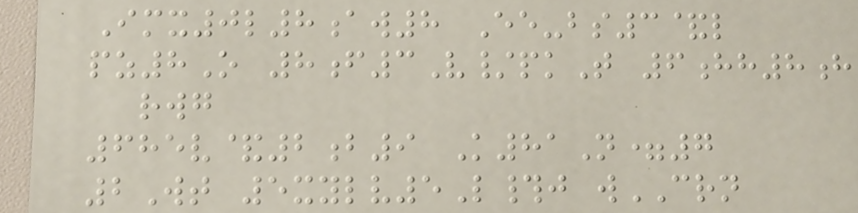Imx0l8aw8 Ee-bs3&l
pz8O 8f3V/pkT 6hh8h
rwg
685v&2b9 K81N=7
2Wt 5xylv5L#j wCRN
